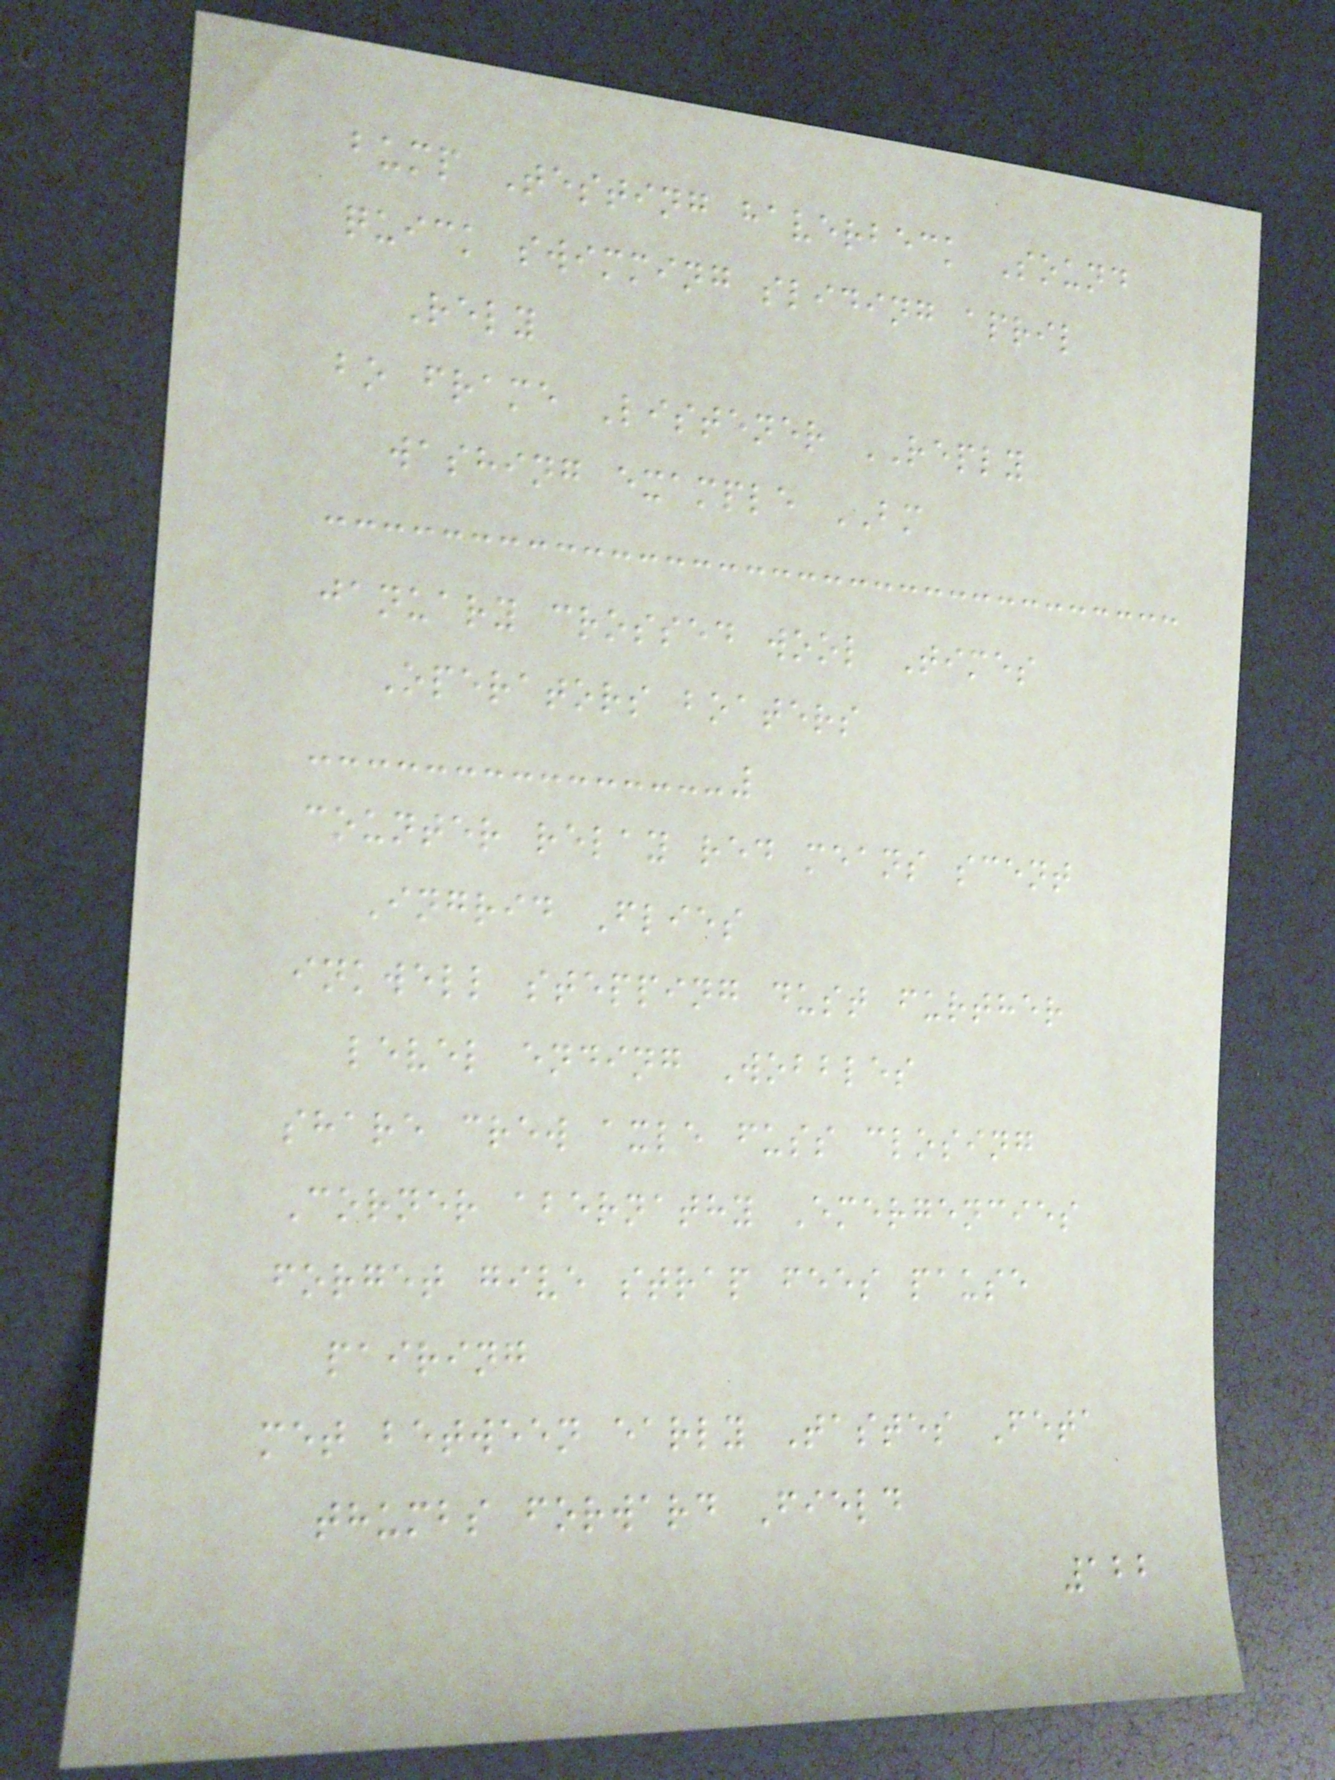bump Testing haverbeck Sound
quick swimming sliding april
Rely
bo frame Listener REPLY
washing example BM
january crossed wool Times
Operators boaters
counter relay red means scent
Ingrid Flies
inkwell stepping dust further
level ending Wobbles
share crew axle fuss closing
Corner abernathy Emergencies
forget give strap fees pause
pairing
met between early Tastes Feta
thumbs forward Field
122
